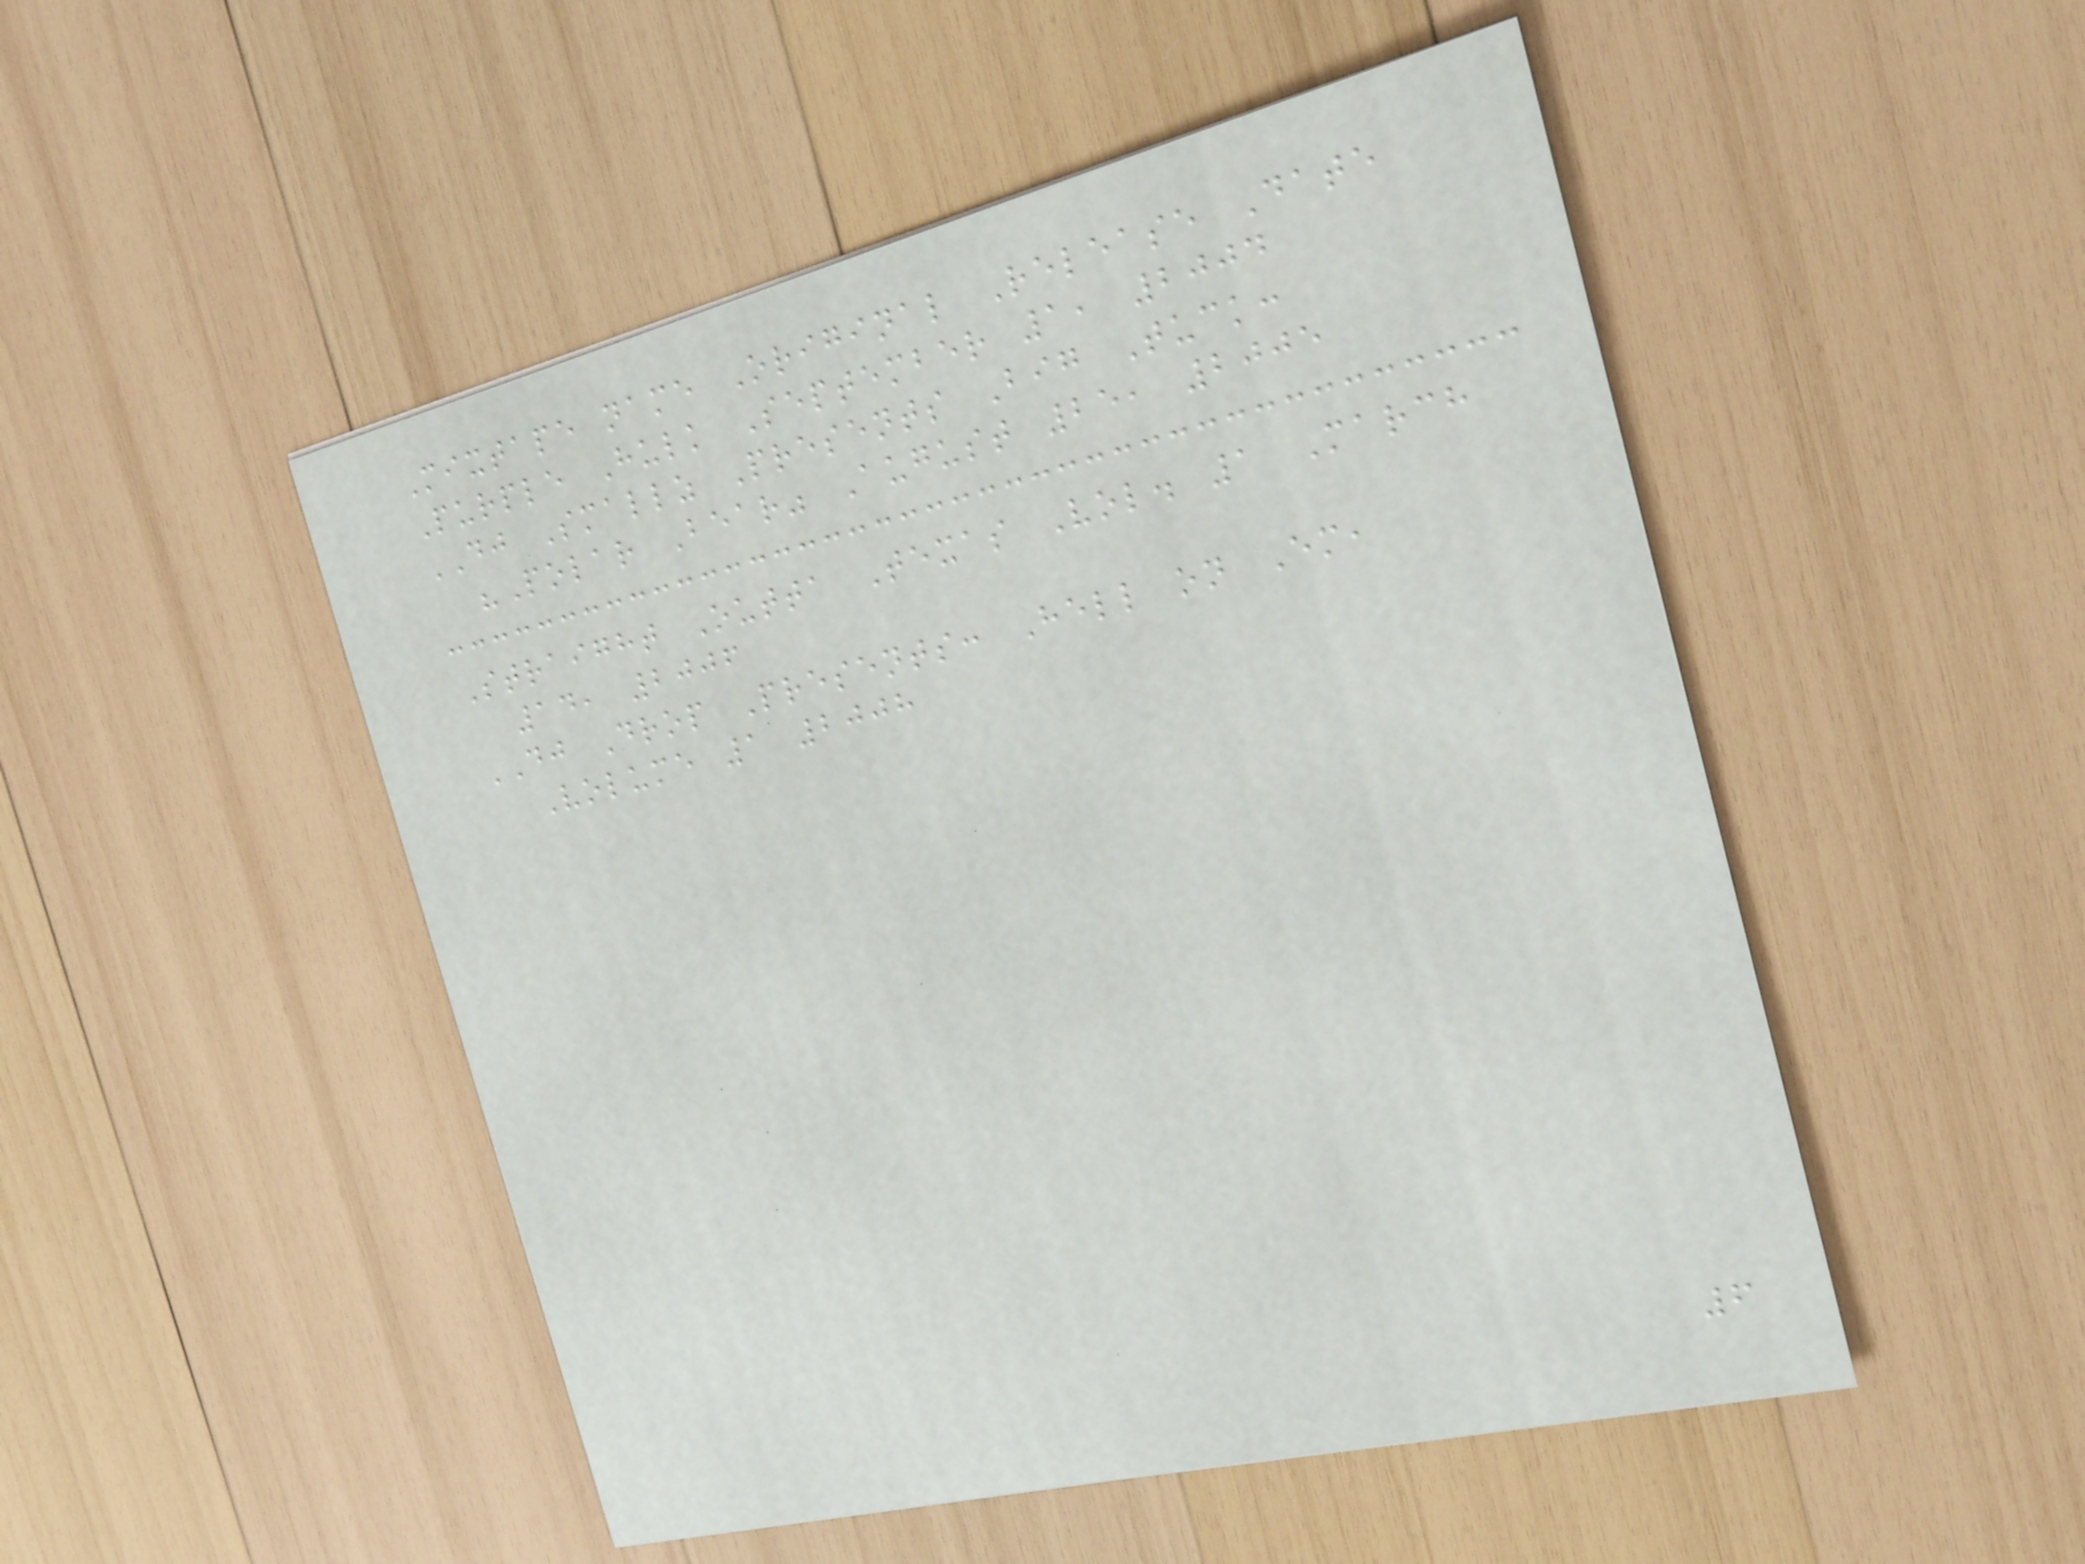Mixtape name Original Release Date
Purple Hulk September 1, 2004
DJ Smallz Presents Big Tuck:
"Polar Bear" August 25, 2005
Straight Outta Texas Vol. 1 March
14, 2006
DJ Drop Presents: Hell on Em,
Volume 1 2008
6
